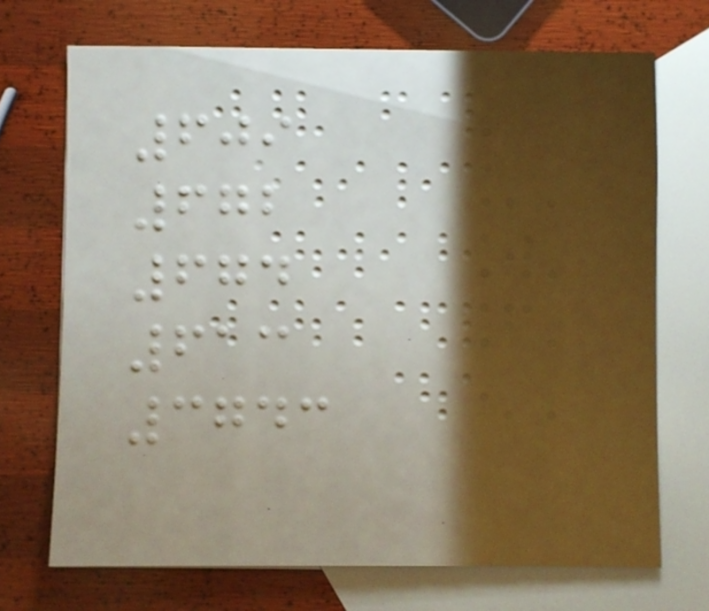609
672
674
613
3743
